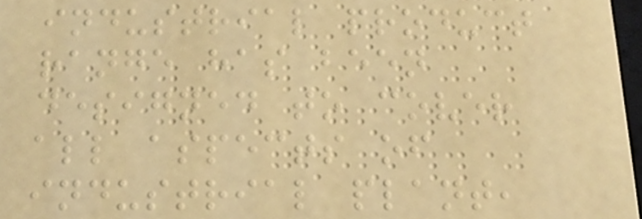industrial product
range has been
designed to cover
all aspects of
industrial plant,
